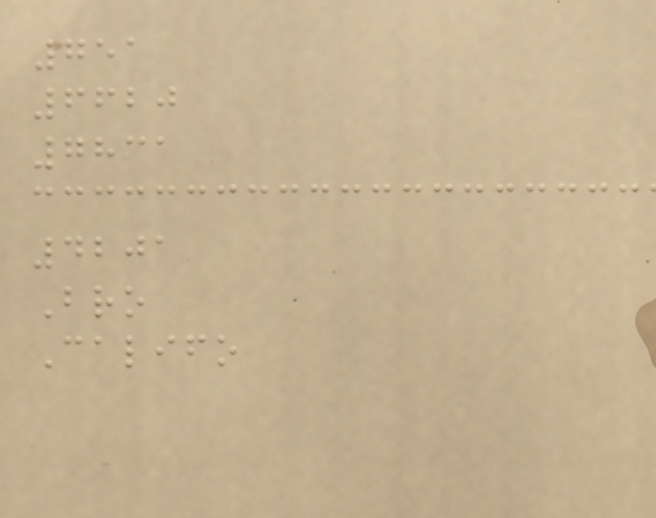751
6620
7831
4201
Bro
Califo
